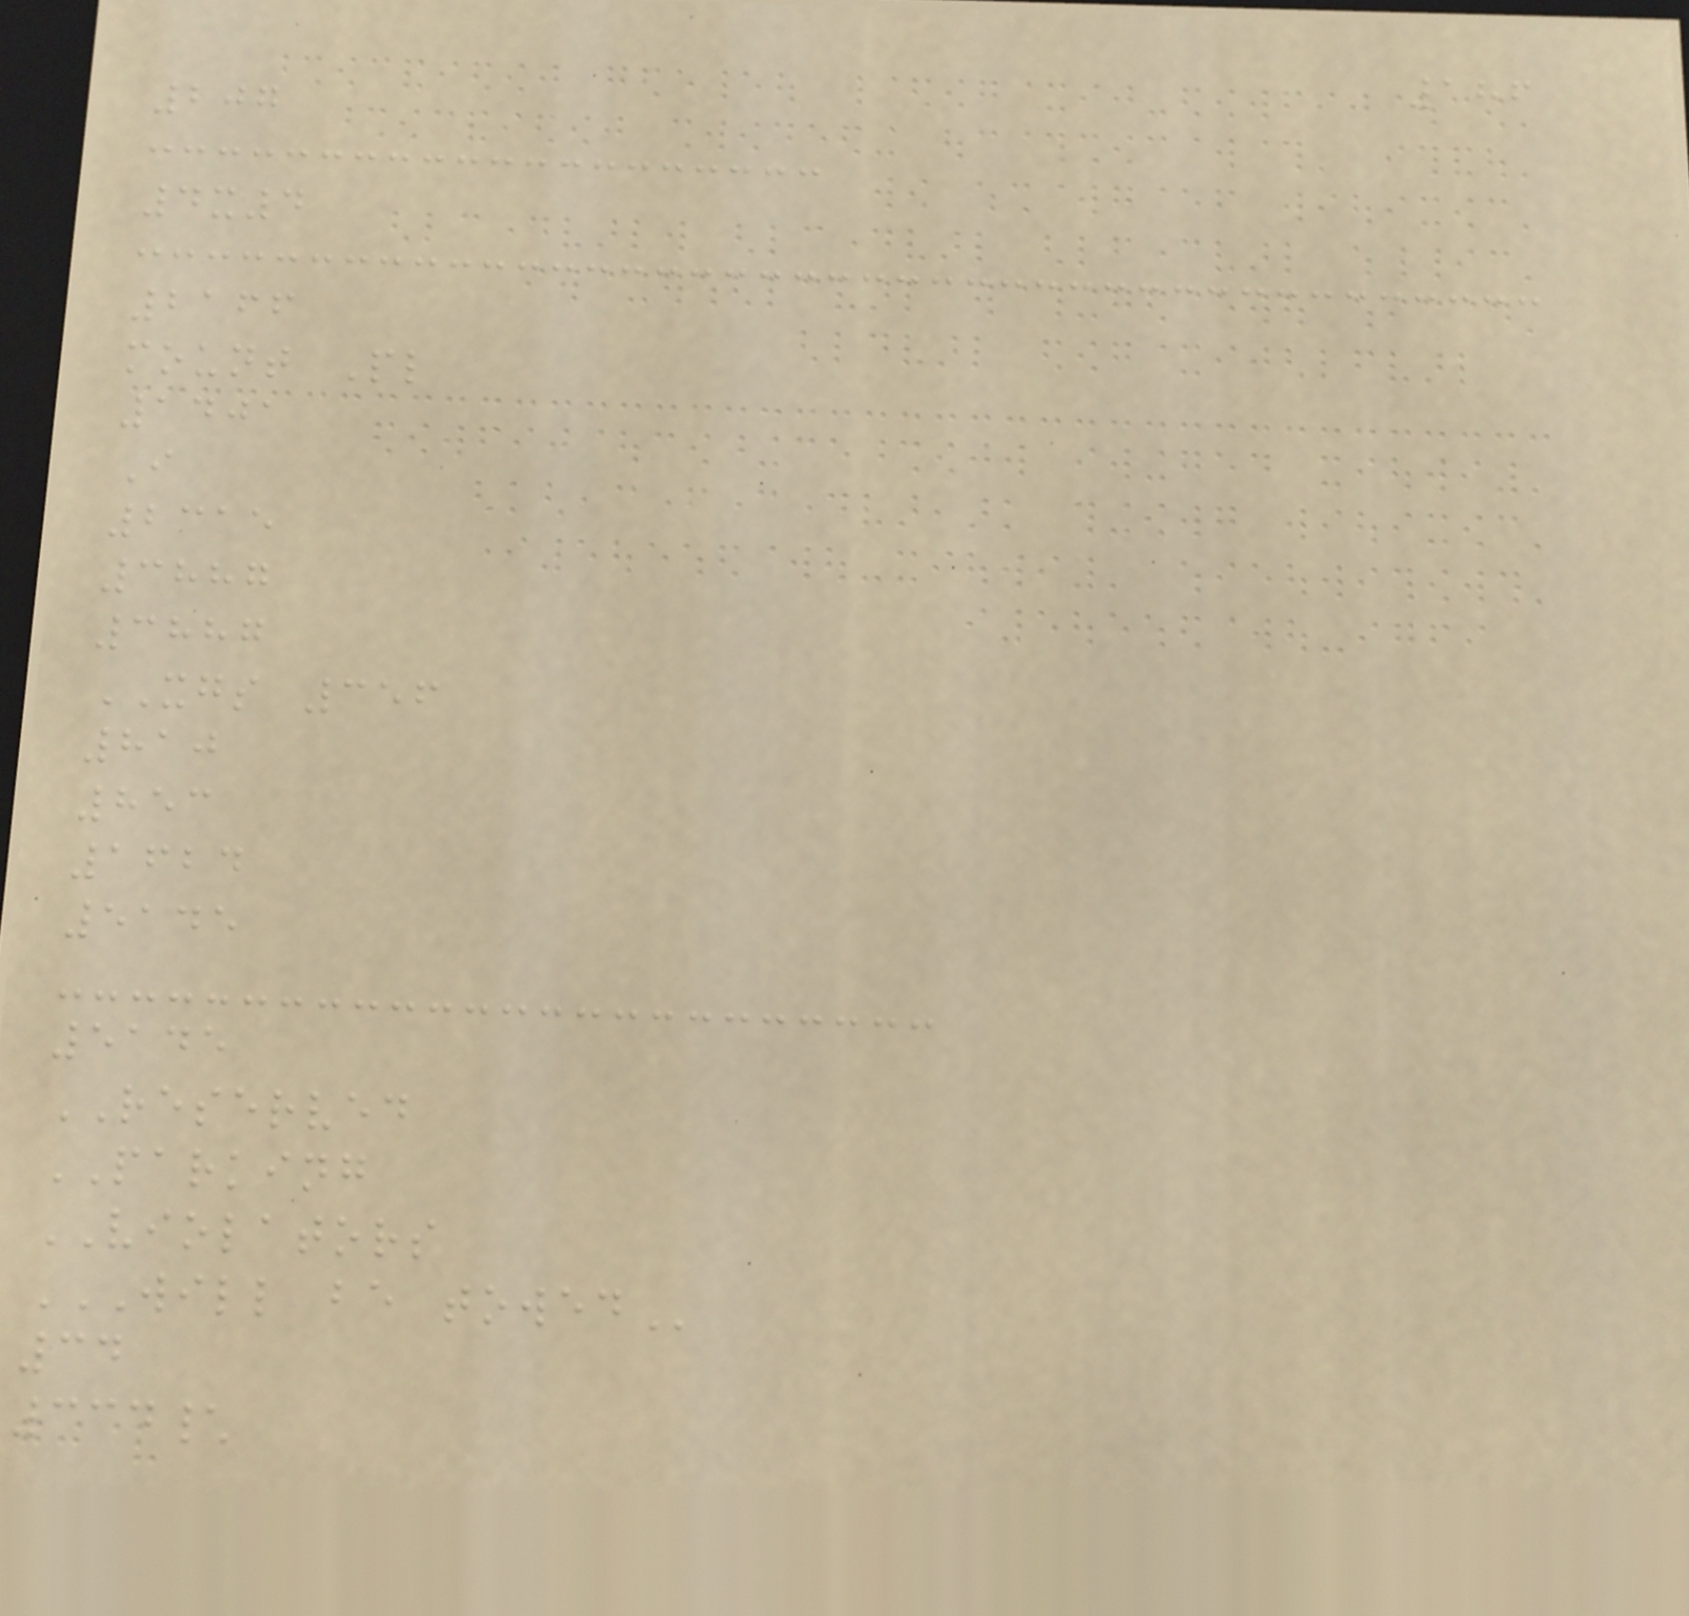186
207
4x4
2166
mount Pl
1401
I
2315
3887
3887
XGS 356
810
853
1624
5145
5145
RESERVED
PARKING
VIOLATORS
WILL BE TOWED
34
334\
